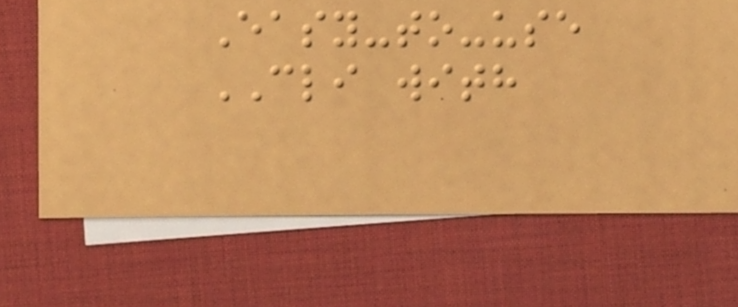Easy-to-use
CLI with
